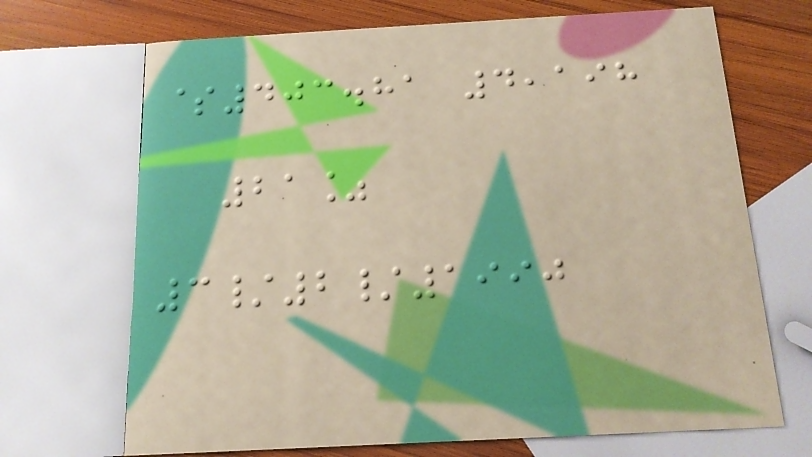$403.81 4,198
21%
3/2/1990
